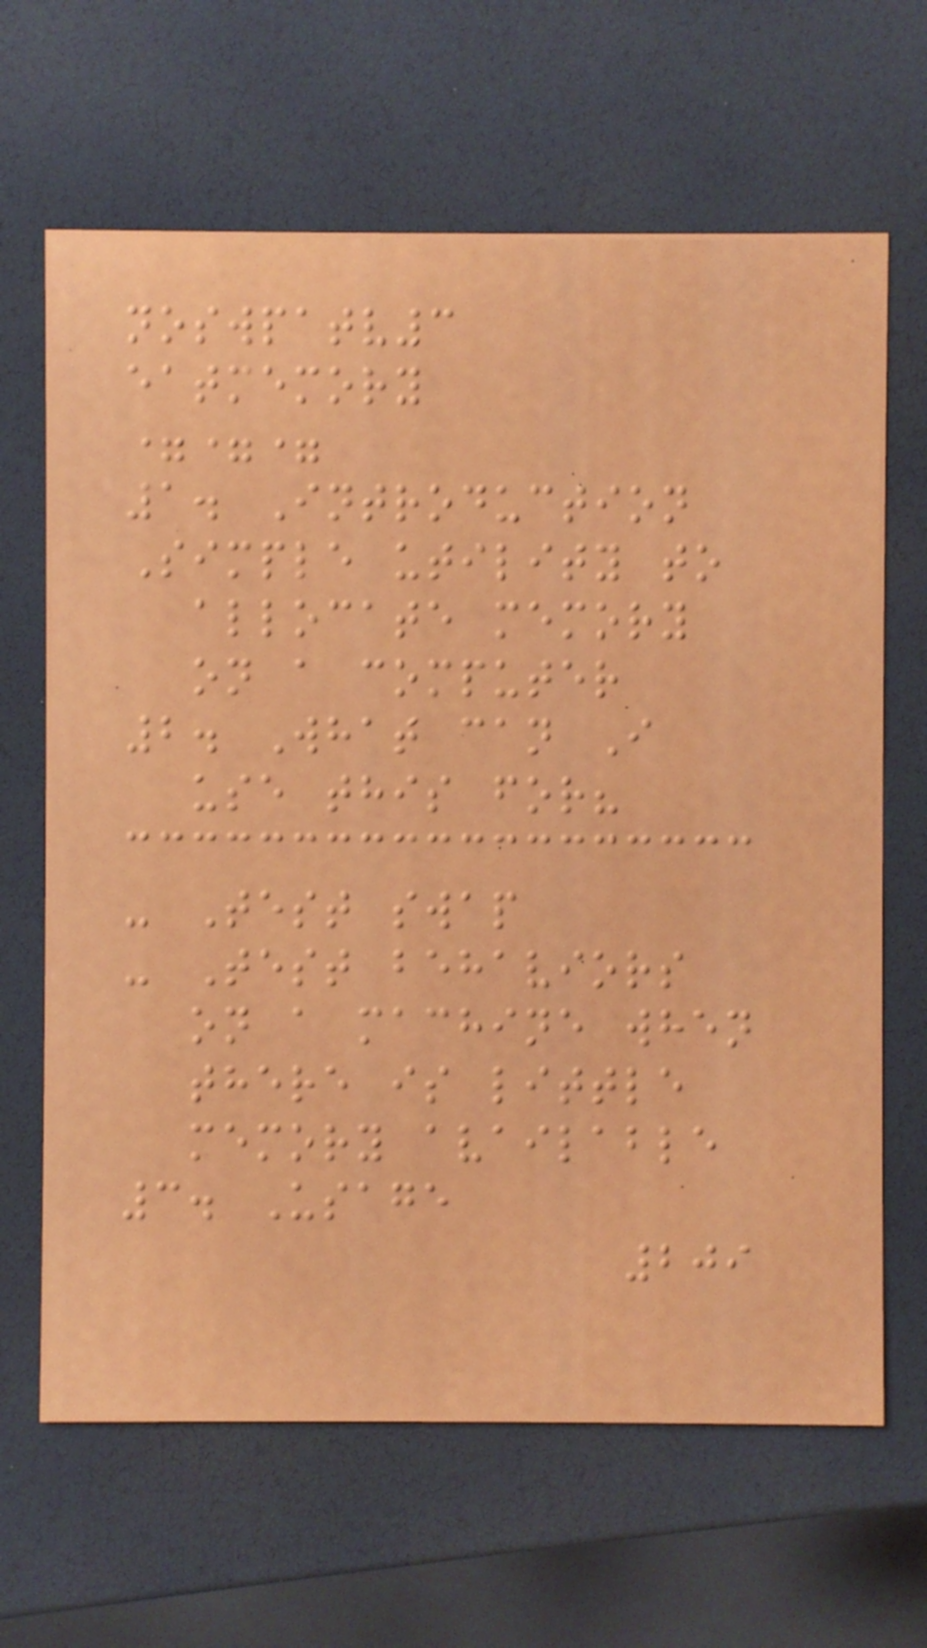noswpatv3
eatmemory
===
1. Introduction
Simple utility to
allocate memory
on a computer
2. What can I
use this for?
- Test swap
- Test behaviors
on a machine when
there is little
memory available
3. Usage
209
